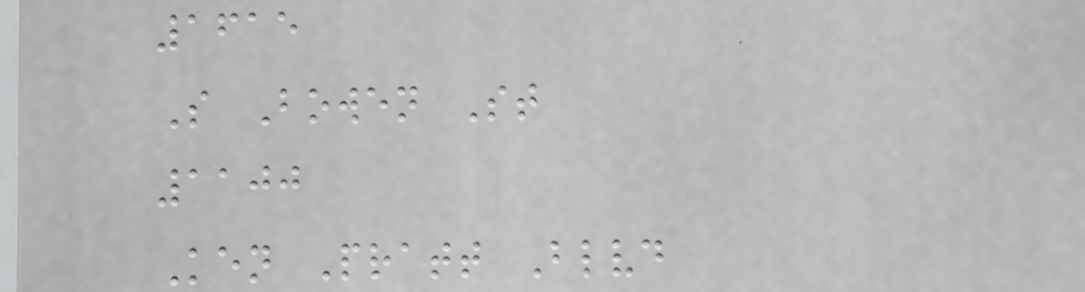1615
S Bowen St
1100
Ken Pratt Blvd
